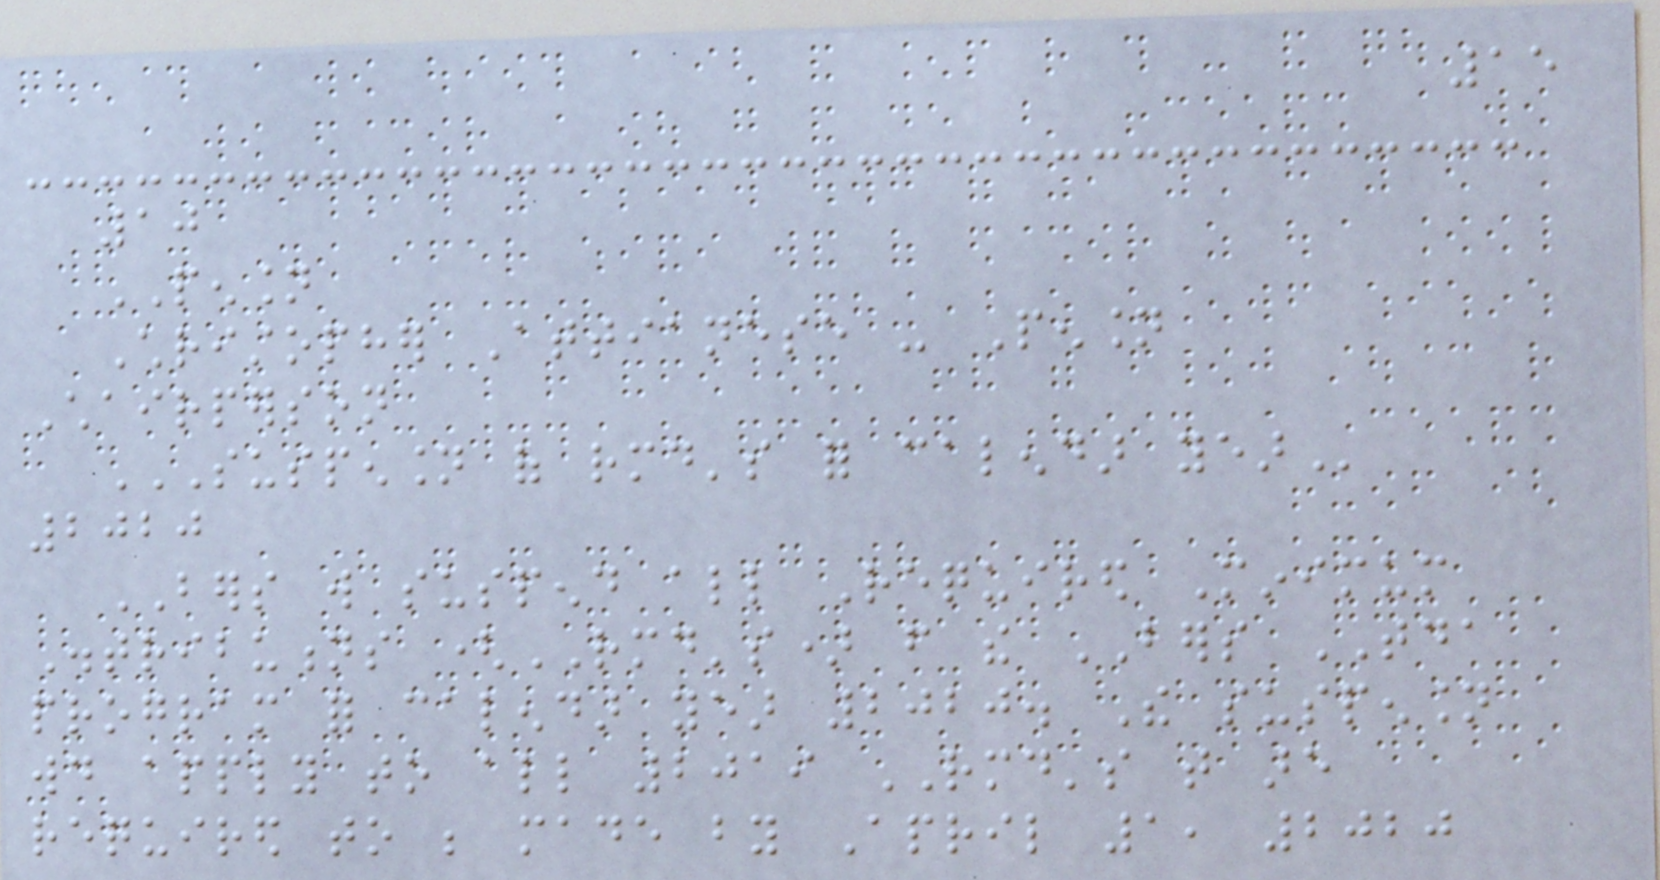15
10
PENSION
Christopher Attianese - Pension
Chairperson
SUSPENSION OF RMD'S FOR CALENDAR YEAR
2020
BERS will suspend all Required Minimum
Distributions (RMD's) from the BERS TDA
program for calendar year 2020. The suspension
would apply to all 2019 RMD's that are
required to be made by April 1, 2020
